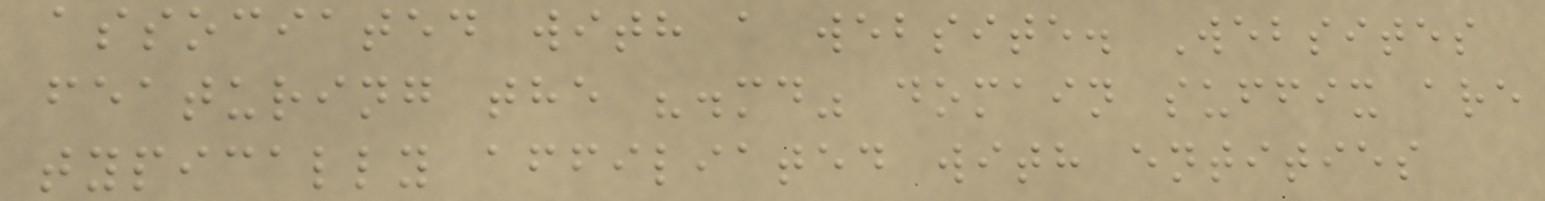associated with a website. Websites
featuring the ".md" domain suffix are
typically affiliated with entities
